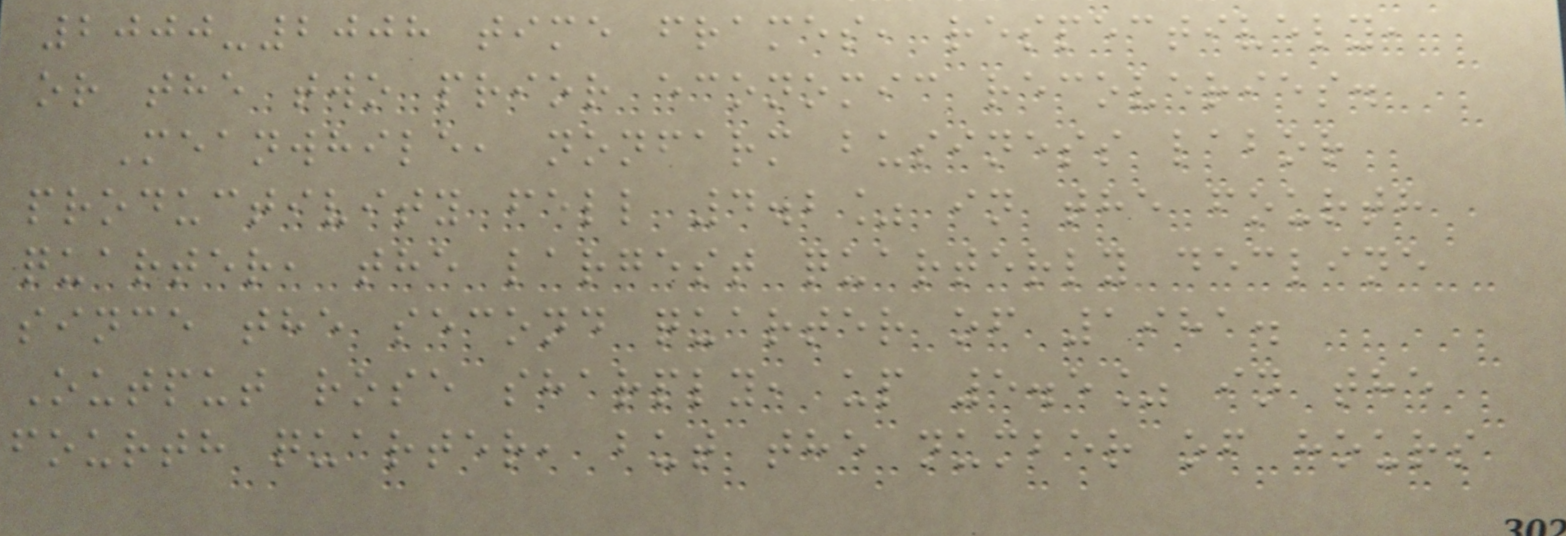2000-2008 time frames, respectively,
or the two prior economic recoveries.
Meanwhile, nonfarm business labor
productivity fell 4.2% in the fourth
quarter, the largest quarterly decline
since the second quarter of 1981.
Output rose sharply, up 5.5% in the
fourth quarter, but the number of hours
